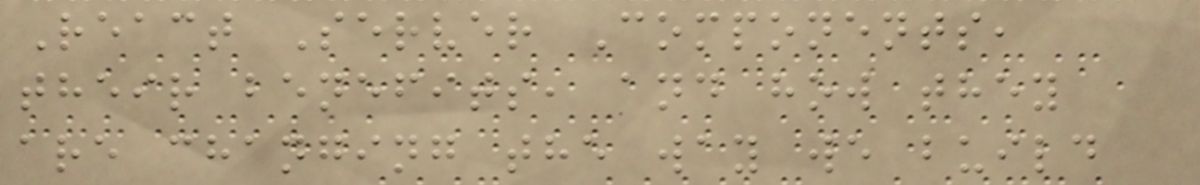React Server Components,
their benefits, and how they
are changing the way we build
